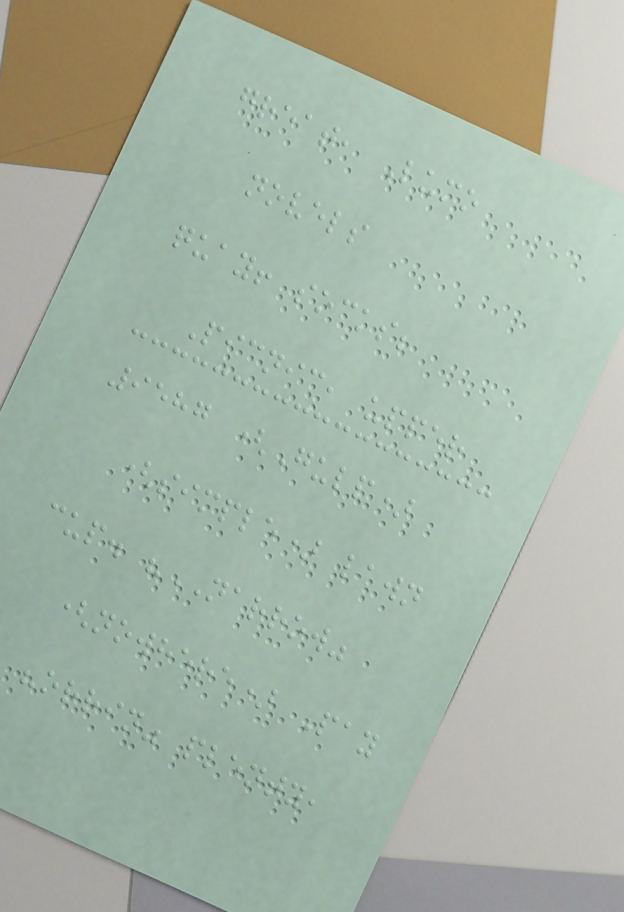great, Lumo
novels
quay! socks;
Picnic, upper
9587 (Gulp)
(simple) lawn
cup. "NARROW"
(nowhere) Pay
"orrin" plenty,
